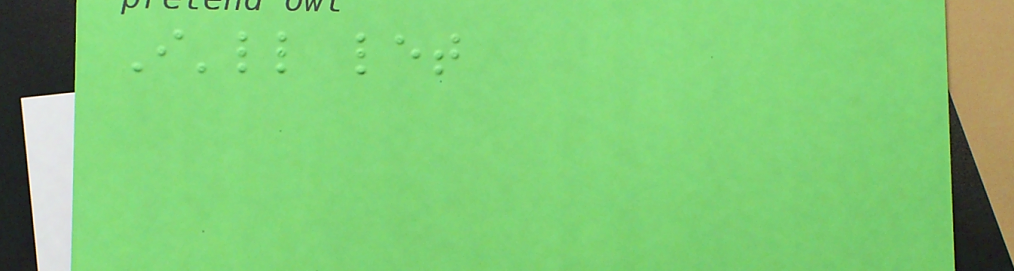I'll let
